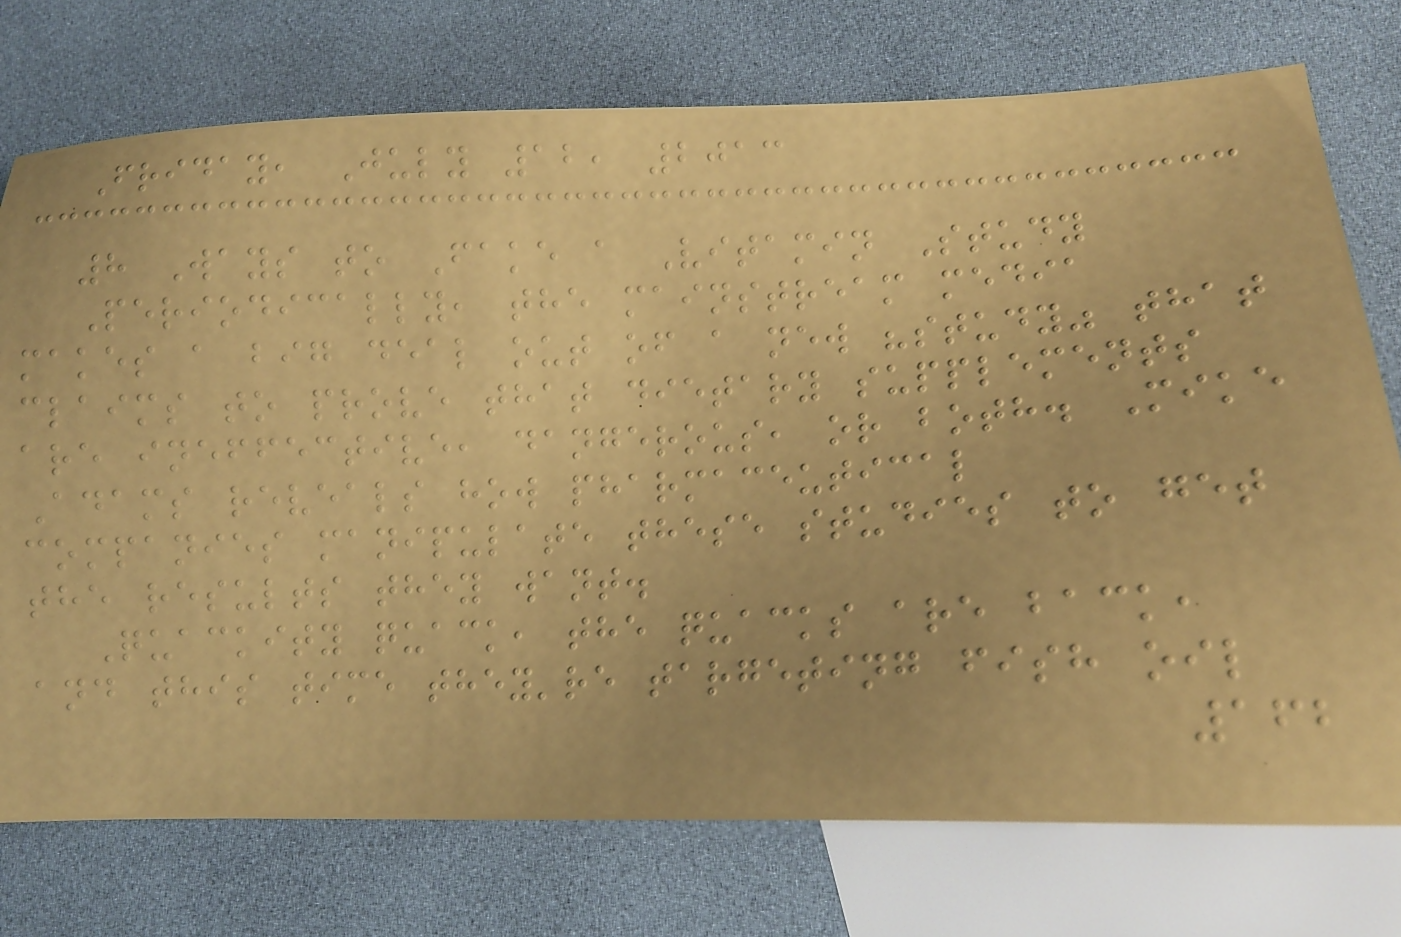Friday, July 12, 2013
8 Ways to Fake a Vitamin Study
Periodically, the mainstream media
makes a big deal out of a new "study" that
claims to prove that dietary supplements
are ineffective, dangerous, or both. Mike
Adams reveals how pharmaceutical
companies manipulate these studies to get
the results they want.
Quackity quack, the quacks are back,
and this time they're targeting fish oil
162
